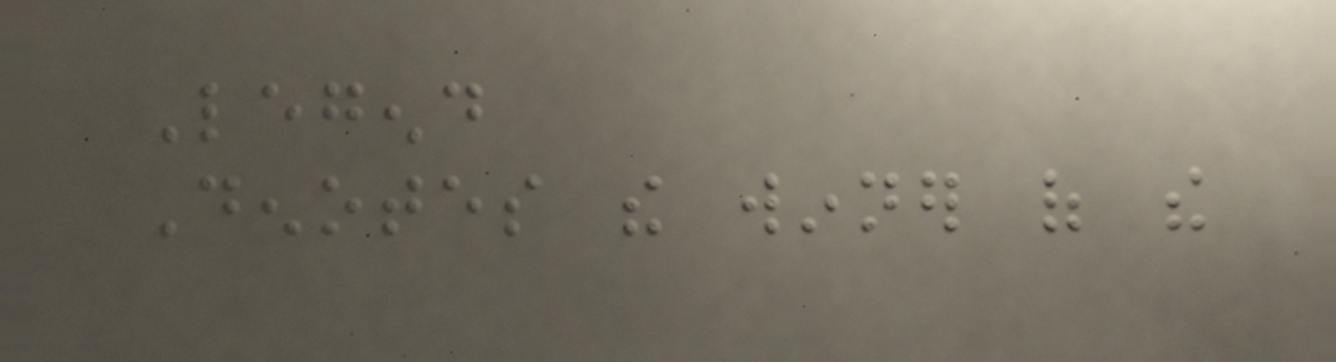Legend
Denotes the winner of the
